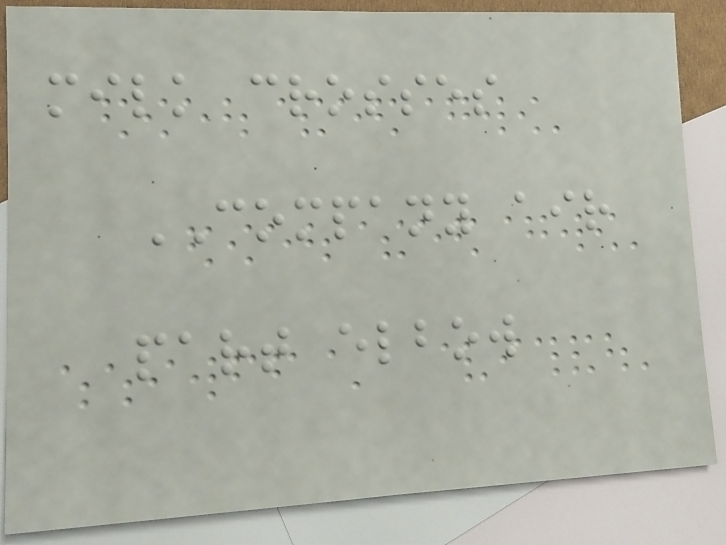milk crosses
COMPANY air
part elbow
